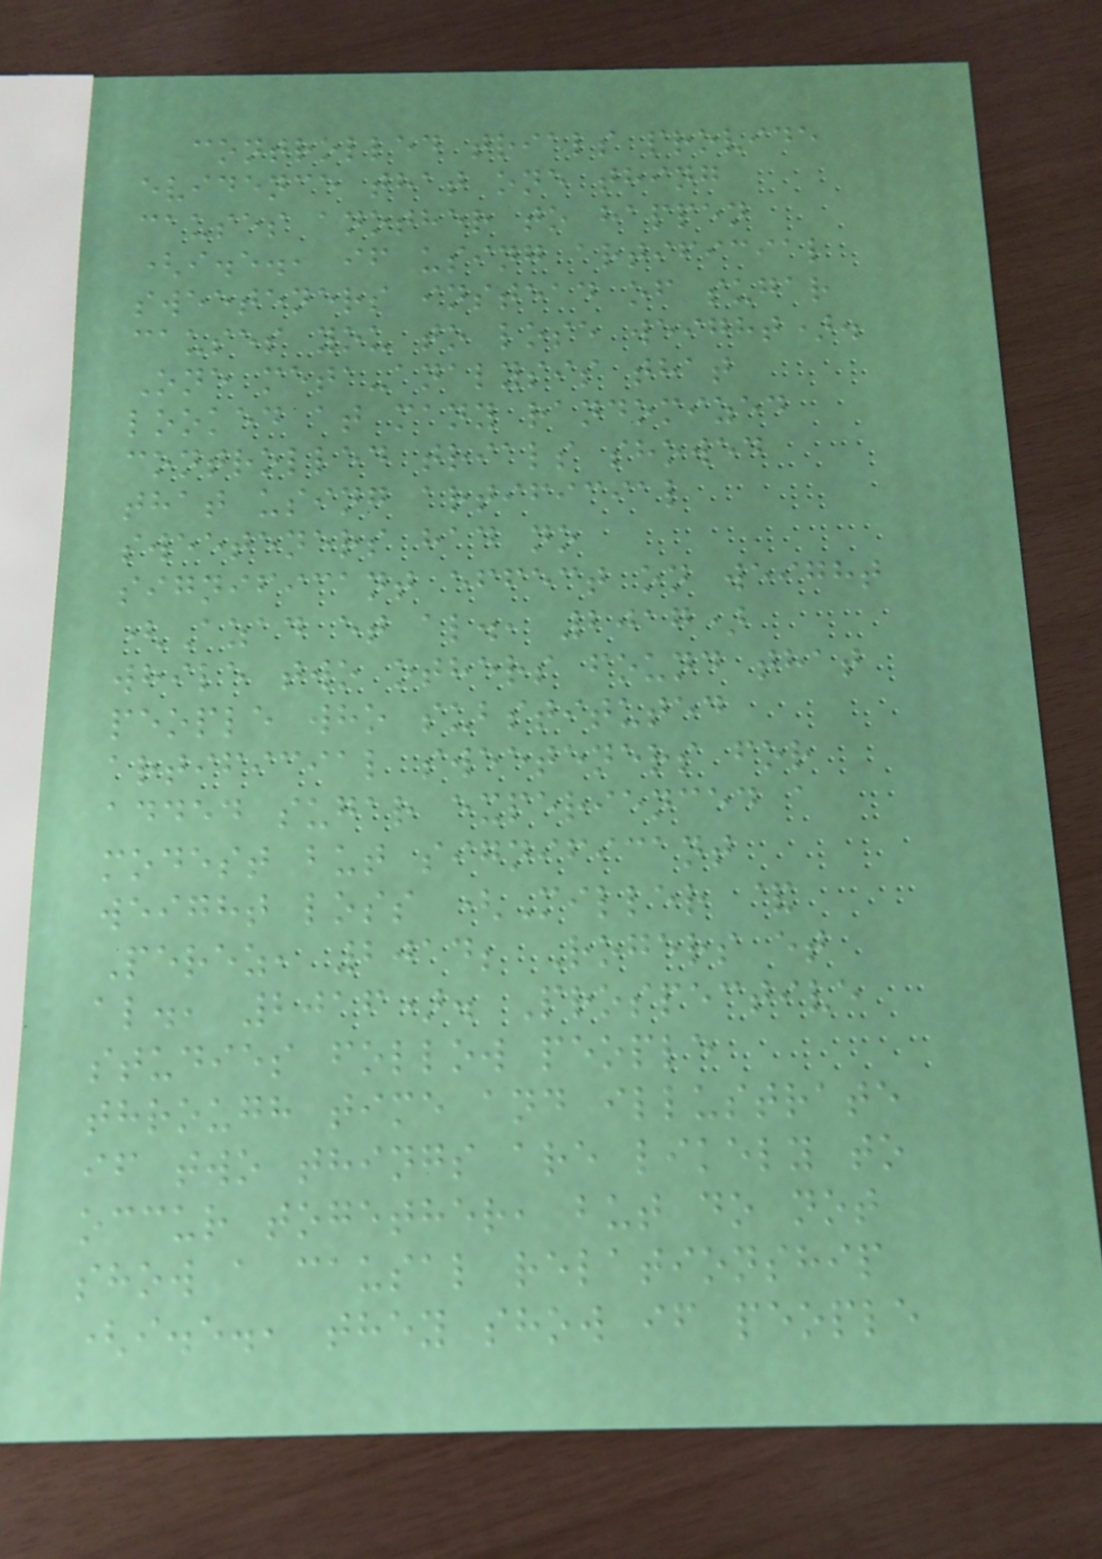controlled trials provide
evidence that one thing
causes another to happen
(i.e., if using artificial
sweeteners instead of sugar
causes you to lose weight).
One meta-analysis that
looked at many randomized
controlled trials showed
that using artificial
sweeteners had no
significant effect on weight
(Azad et al., 2017)
while two others found that
people who substituted
artificial sweeteners for
added sugar experienced a
modest but significant
weight loss (Miller &
Perez, 2014; Rogers et
al., 2016). Prospective
studies follow people
through time and illustrate
if two things are likely to
occur together, but do not
show a causal relationship
(i.e., they show if people
